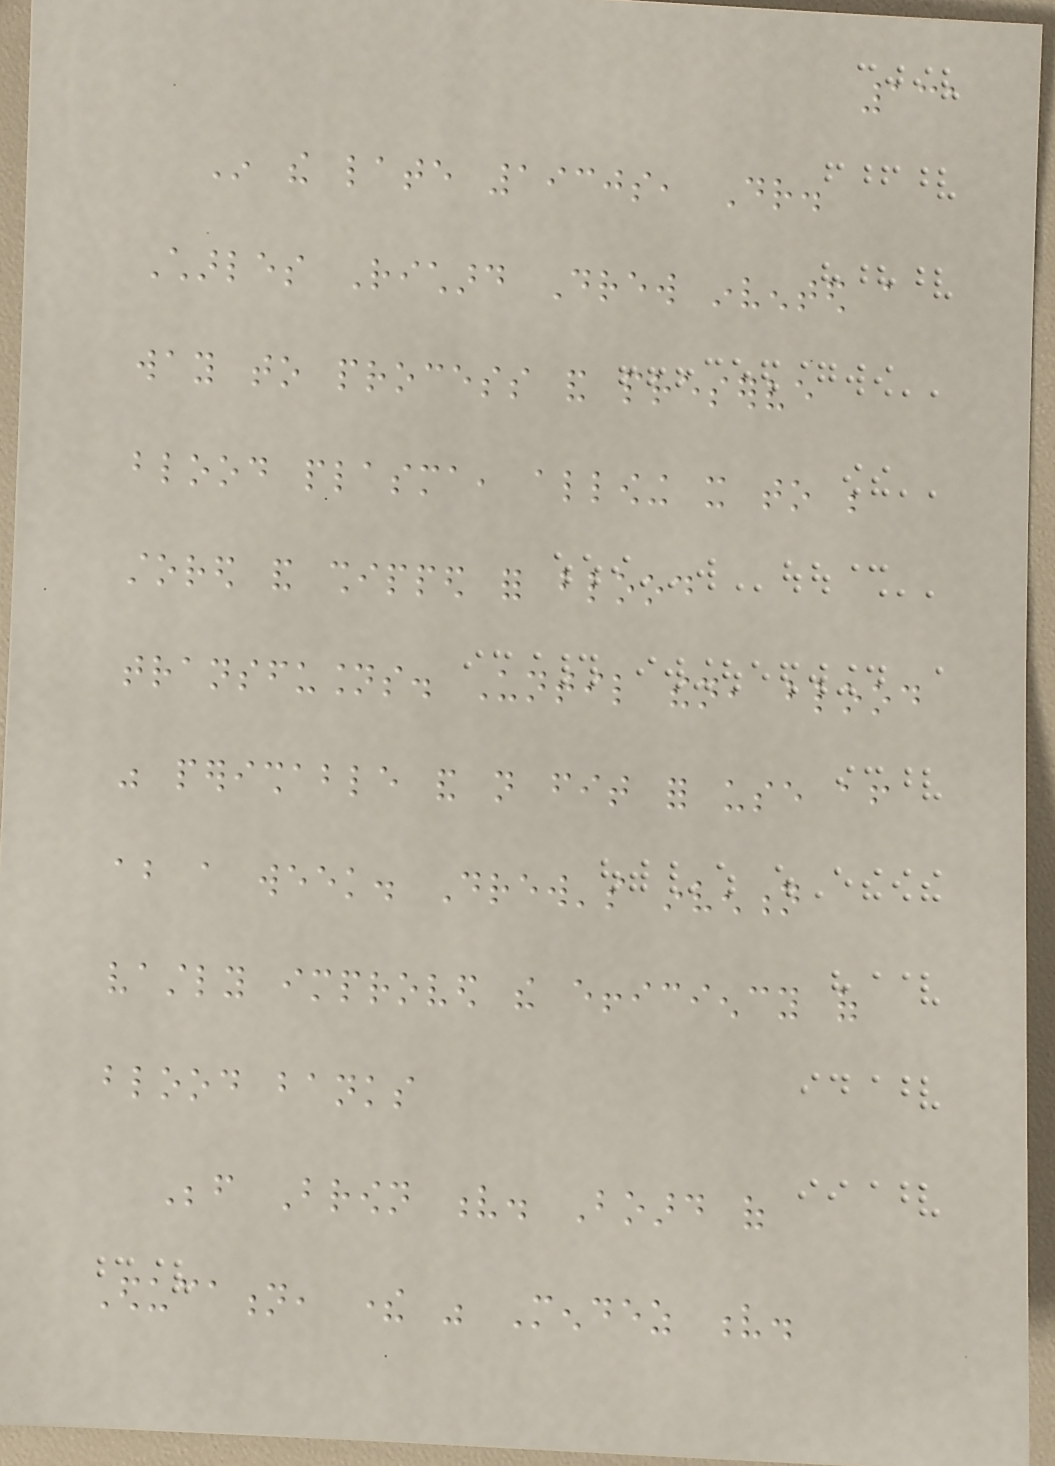131
In the late 1930s, Dr.
Charles Richard Drew invented a
way to process and preserve
blood plasma, allowing it to be
stored and shipped for blood
transfusions. Until then, blood
was perishable and not fit for use after
about a week. Drew's invention
vastly improved the efficiency of
blood banks
Before Brown v. Board of
Education, there was Mendez v.
